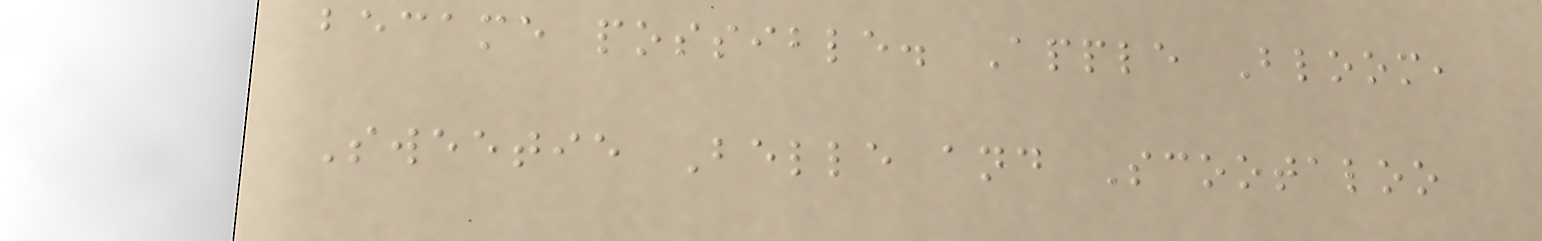became possible. Apple Bloom,
Sweetie Belle and Scootaloo
